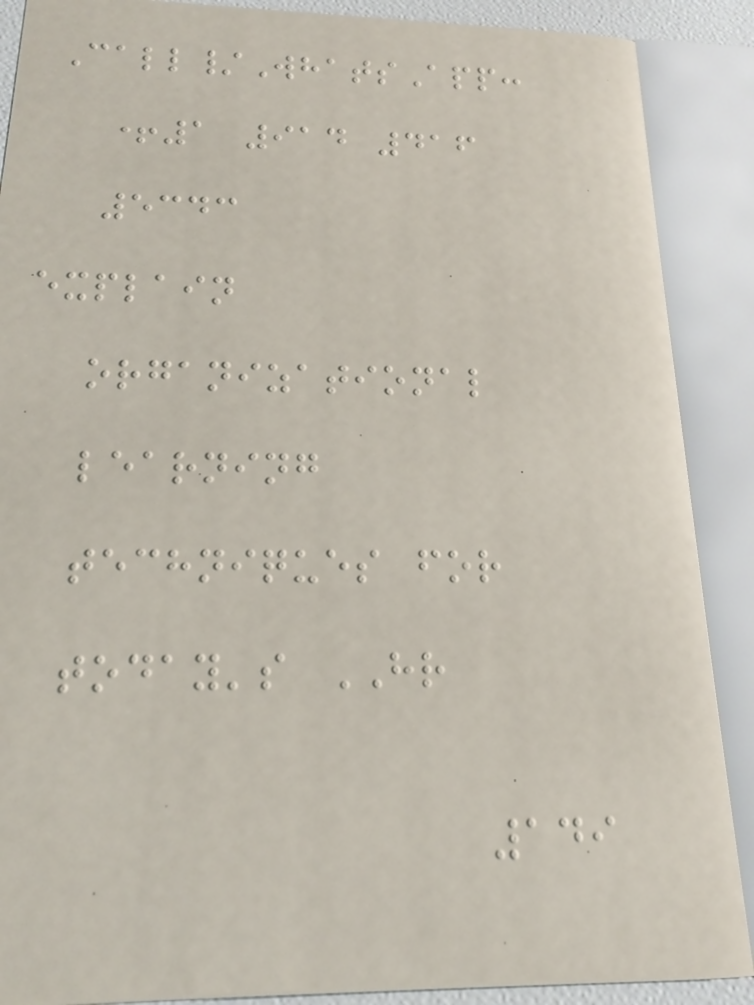Call/WhatsApp:
+1 914 416
5343
explain
organizational
learning
techniques for
today's HR
149
